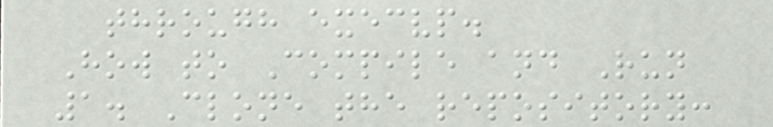through execvp.
How to Compile and Run
1. Clone the repository:
